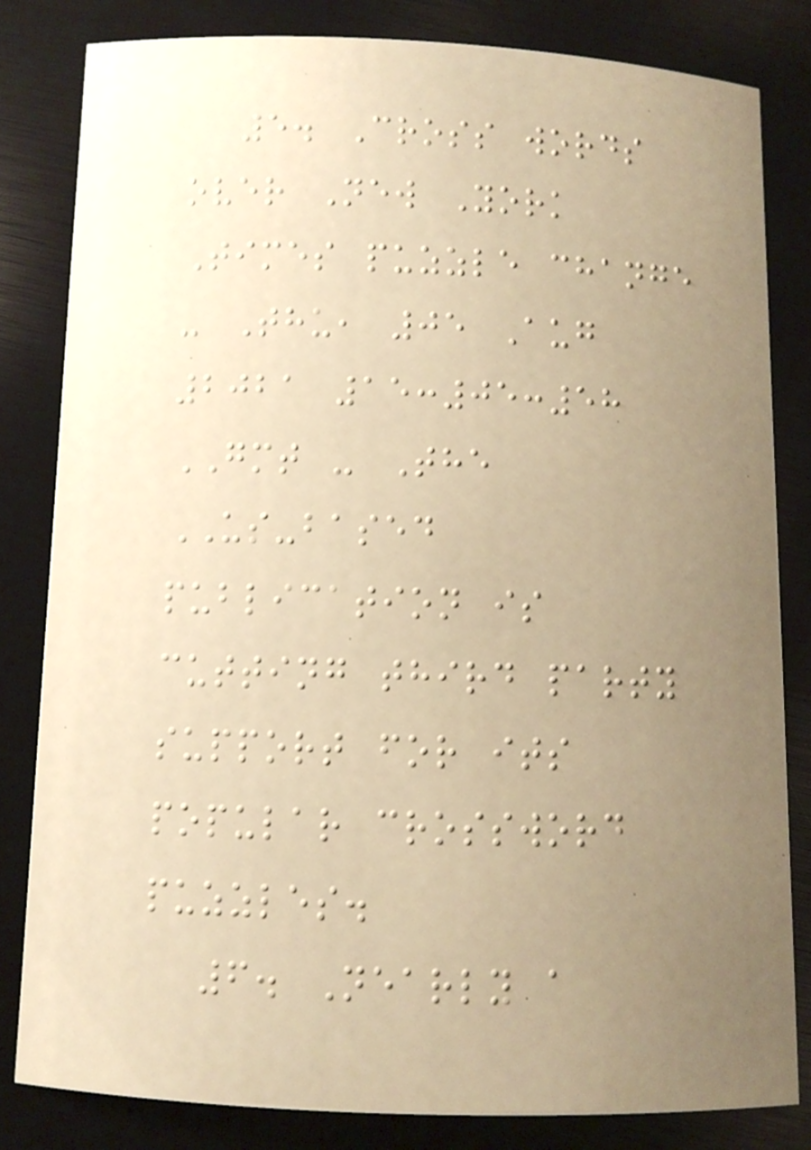5. Cross words
over New York
Times puzzle change
- Thu, 05 Aug
2021 15:05:58
GMT - The
US-based
publication is
cutting third party
support for its
popular crossword
puzzles.
6. Nearly a
